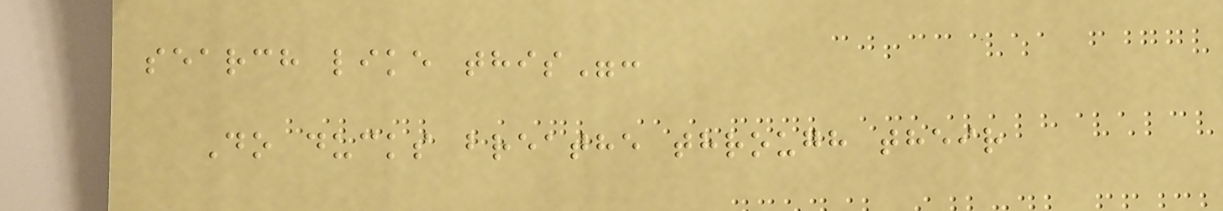search like this":
Do ducks breathe through their
